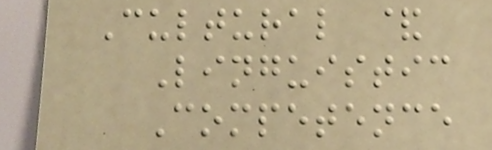Cultural &
Linguistic
Competence
